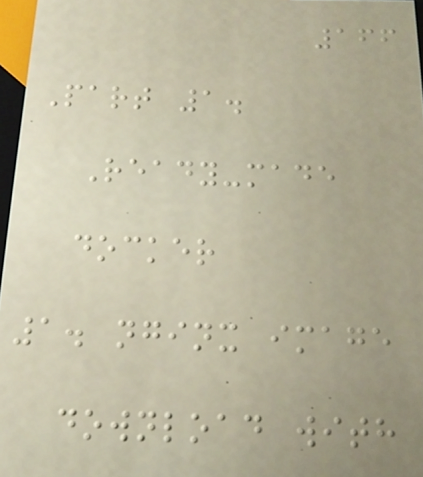166
Part 1.
Ready-made
docker
1. nginx image
download with
